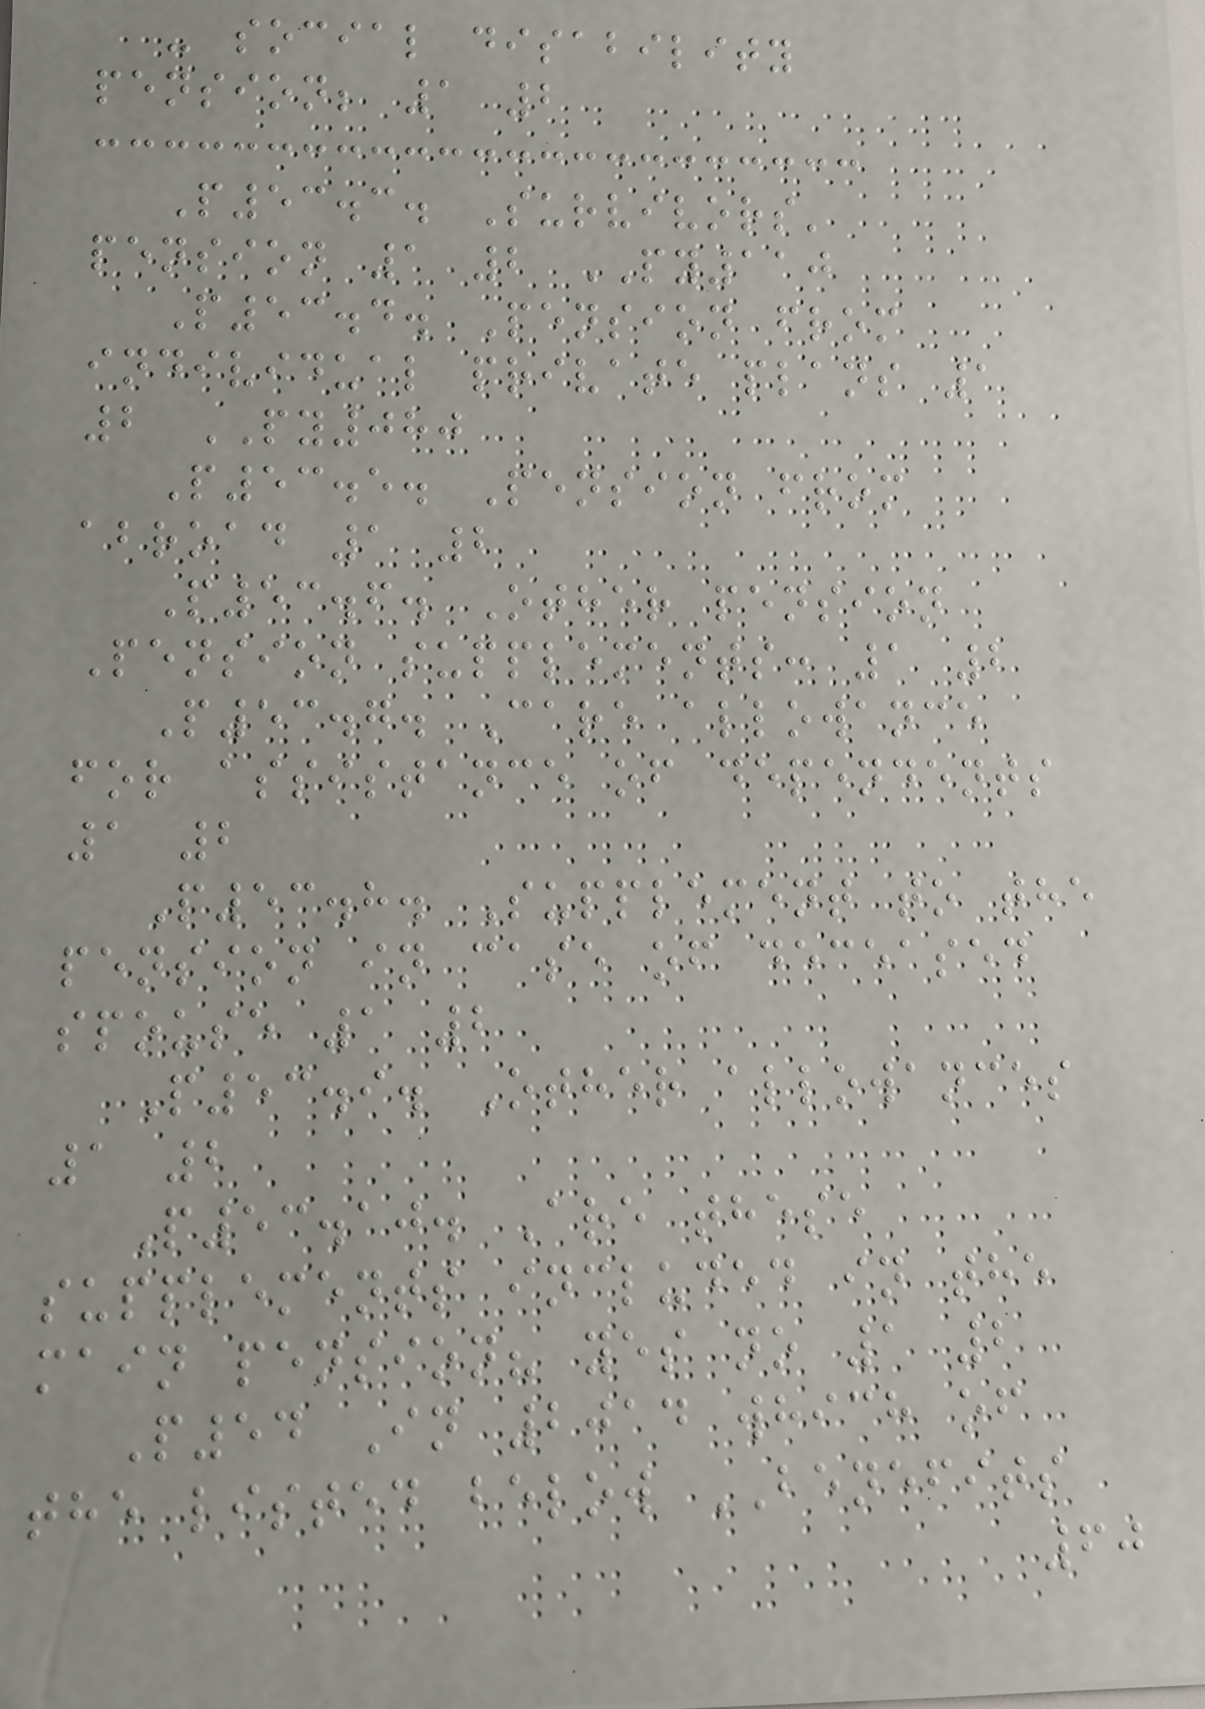- social disability
pension; 1 2
P53.3. Survivors'
pension 1 2 PY110
P53.4. Pension from
individual private plans 1
2 PY080
P53.5. Pension from
abroad 1 2
P53.6. Other pension
Pension supplements: 1 2
P53.7. Care allowance
for assistance of dependents
1 2
P53.8. Supplement to the
pension in case of deceased
spouse 1 2
P53.9. Other allowances
1 2
P53.10. Are these
supplements included in the
main pension? yes no 1 2
P54 In 2014 which of
the listed below BENEFITS
60
